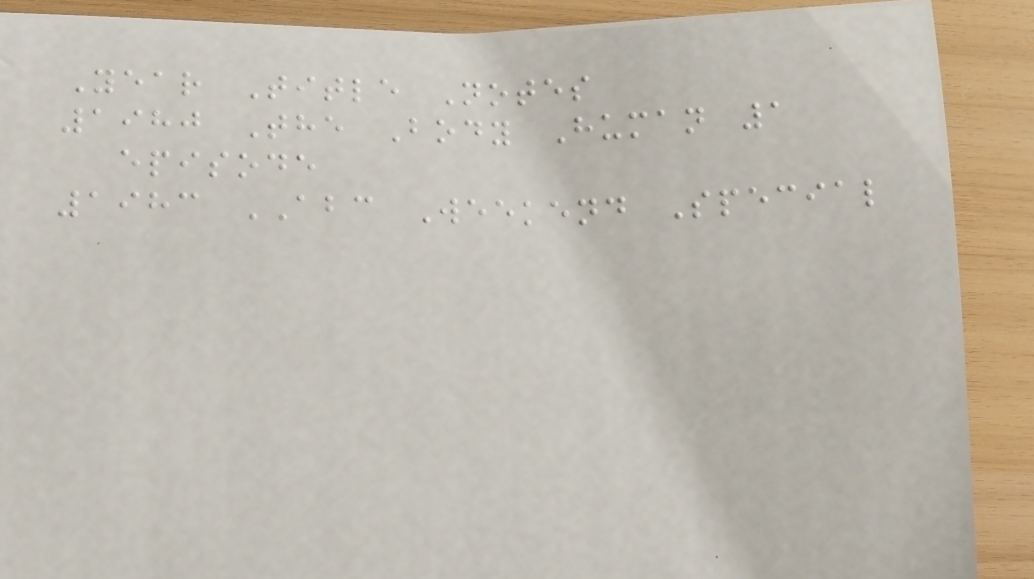Year Title Notes
1980 The Body Human 1
episode
1983 ABC Weekend Special
